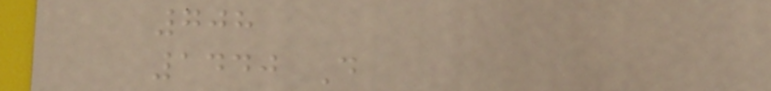708
1440 D
